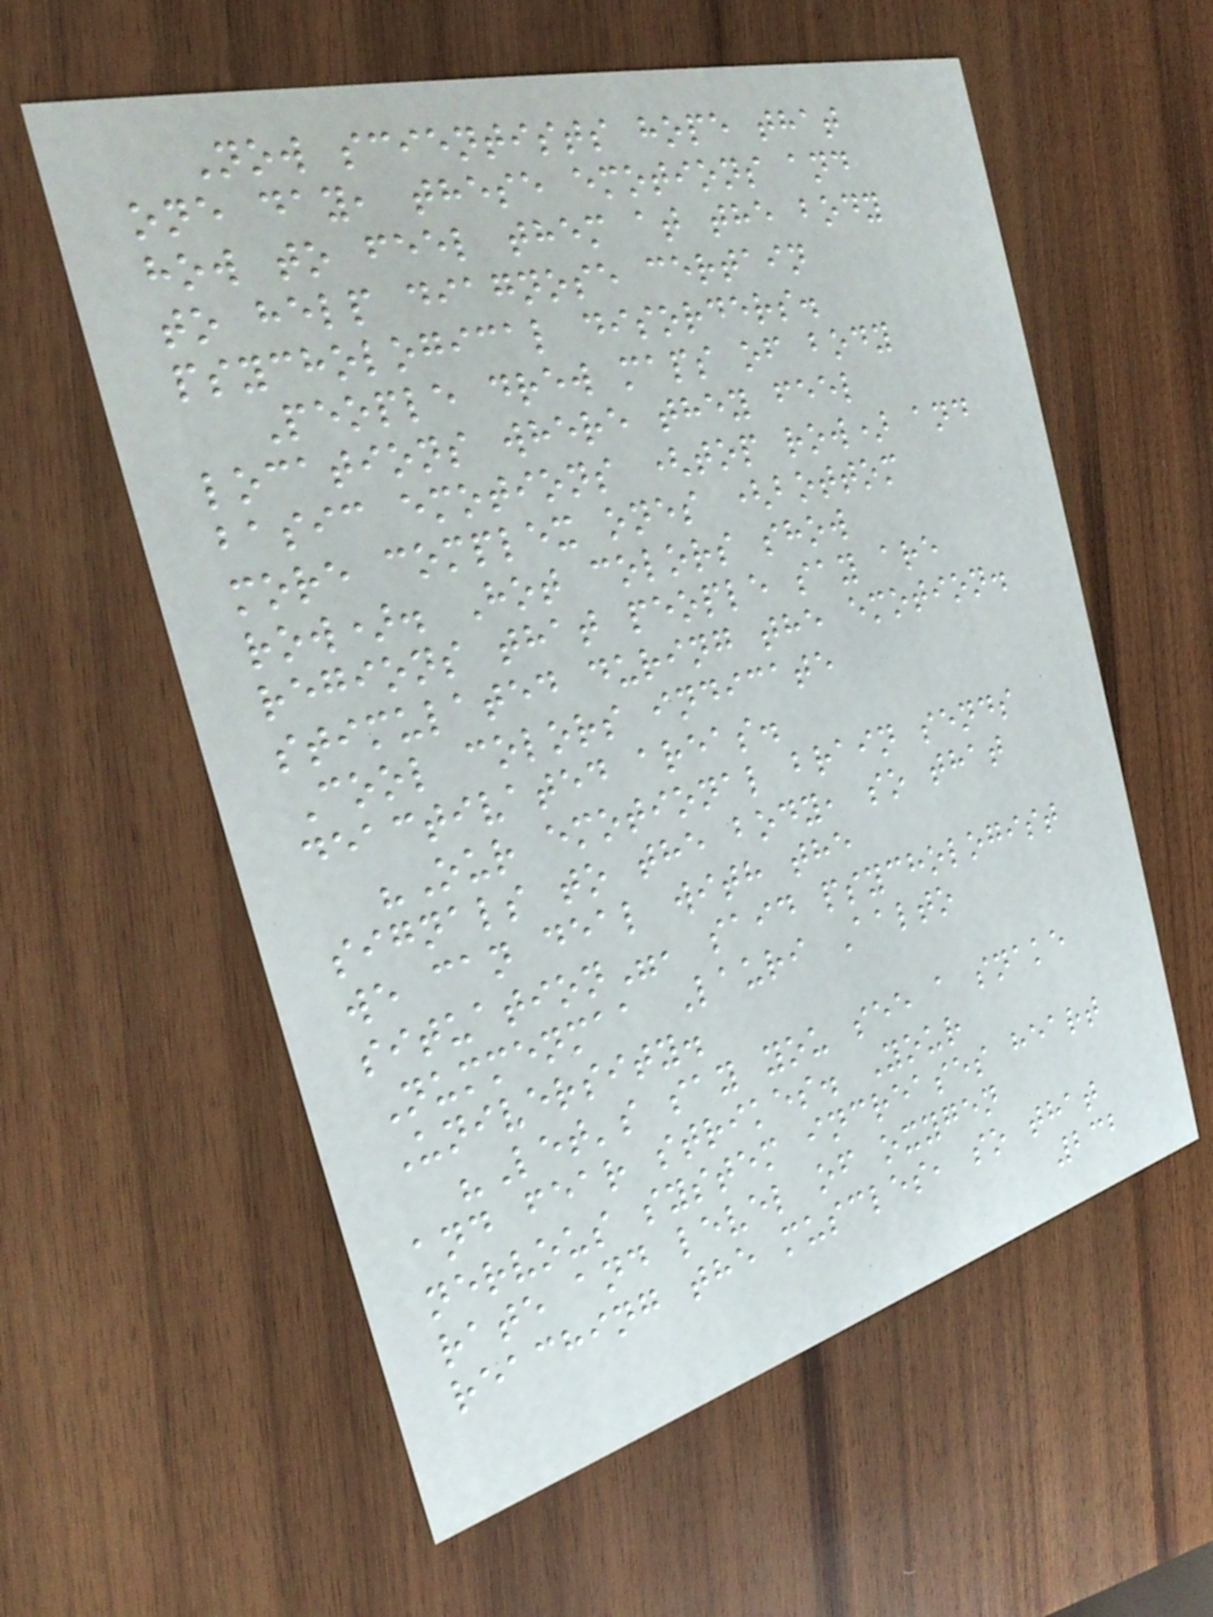Now scientists hope that
one day, these emotions and
how to feel them at the body
to help diagnose certain
psychological disorders.
People drew maps of body
locations where they feel
basic emotions (top row) and
more complex ones (bottom
row). Hot colors show
regions that people say are
stimulated during the emotion.
Cool colors indicate
deactivated areas.
"Our emotional brain sends
signals to the body, so that
we can deal with the
situation", said psychologist
Nummenmaa Lauri Aalto
University.
"Let's say you see a snake
and fear strikes. Your
nervous system increases heart
rate and level of oxygen
reaching the muscles, so that
232
